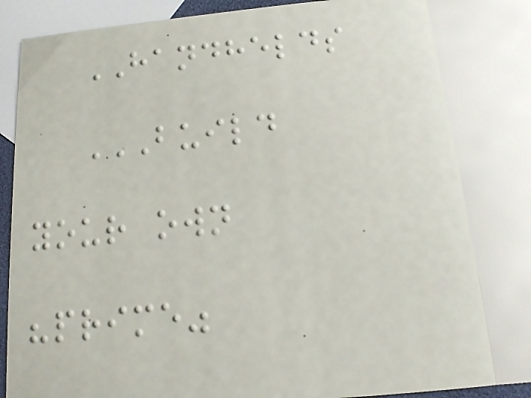HANDHELDS
BUILD
YOUR OWN
"PRIME"
